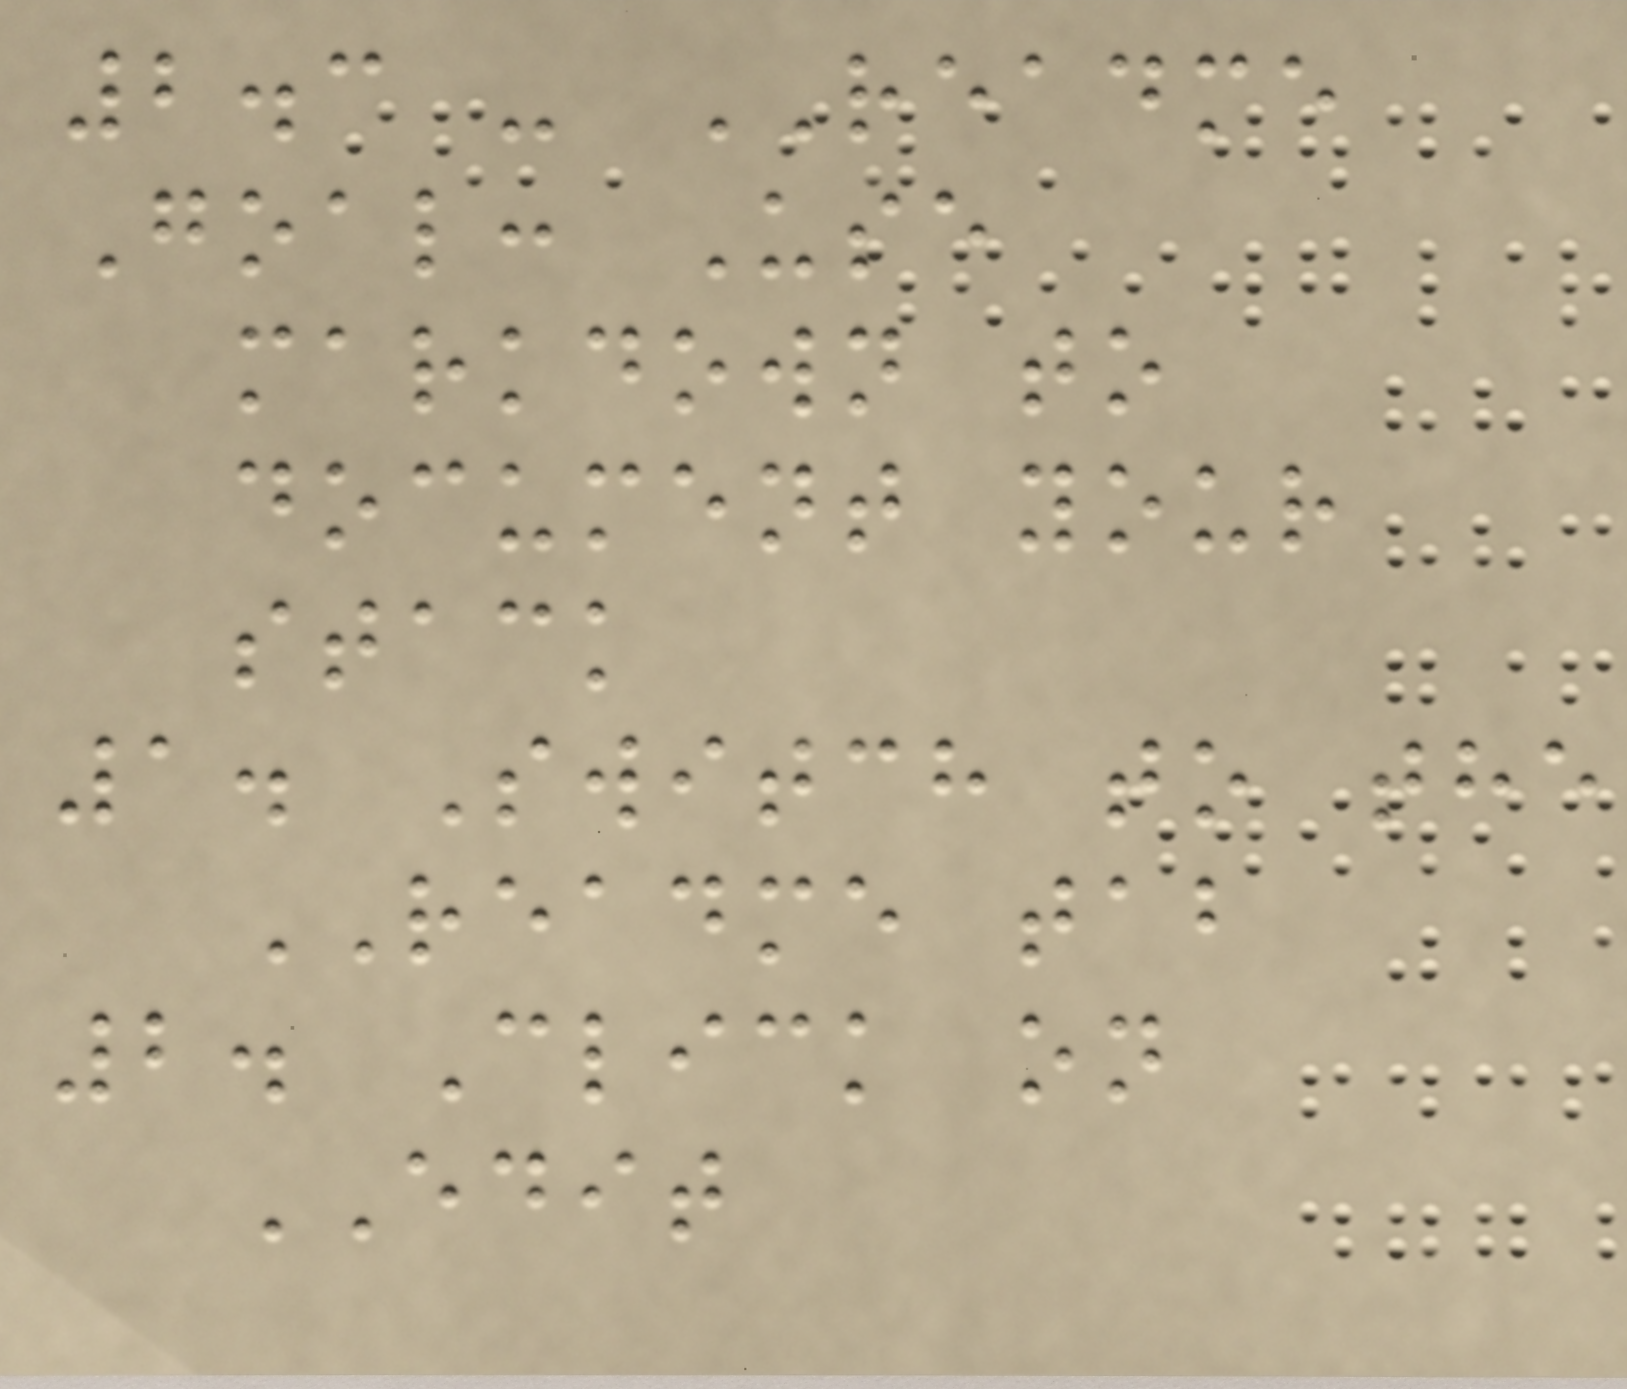2.3 - README
Goal: Use
markdown to
document your
stack
1. Switch to the
README tab
2. Click on
EDIT
